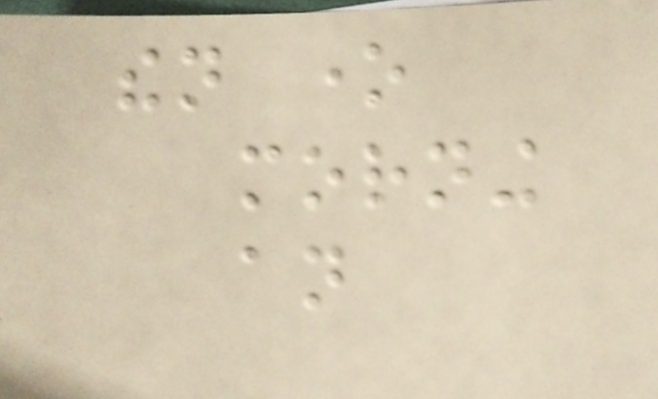then one
morning
an
